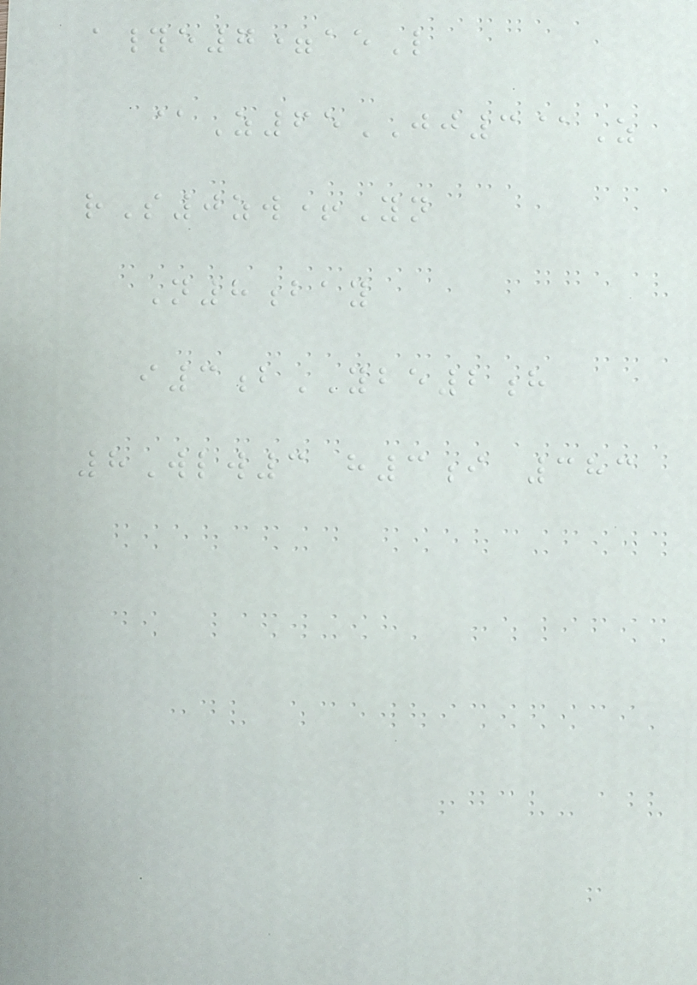a#e7=aeL
@Z65JJ3@Z
rS0zw+Yn
N8bay
i3bYBE2h
8Wlw3 h3i 383
